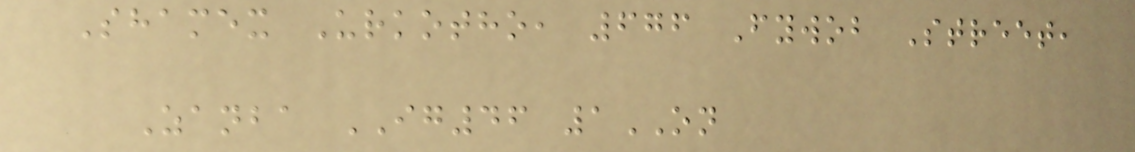Shamex Urkotho, 676 Fywob Street,
Zanba IG46 1ON
